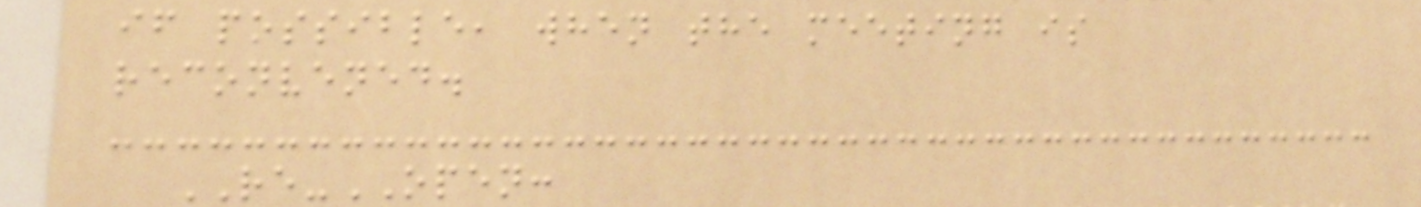if possible, when the meeting is
reconvened.
RE-OPEN:
